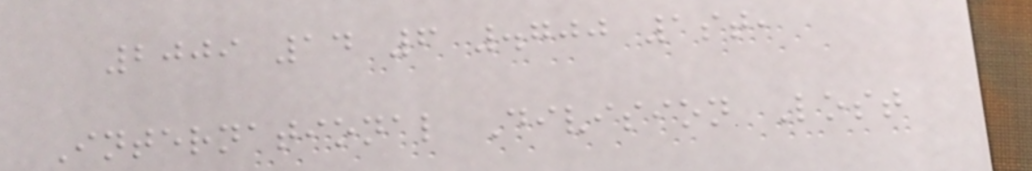2009 14 6 .700 1st,
International Division Lost
